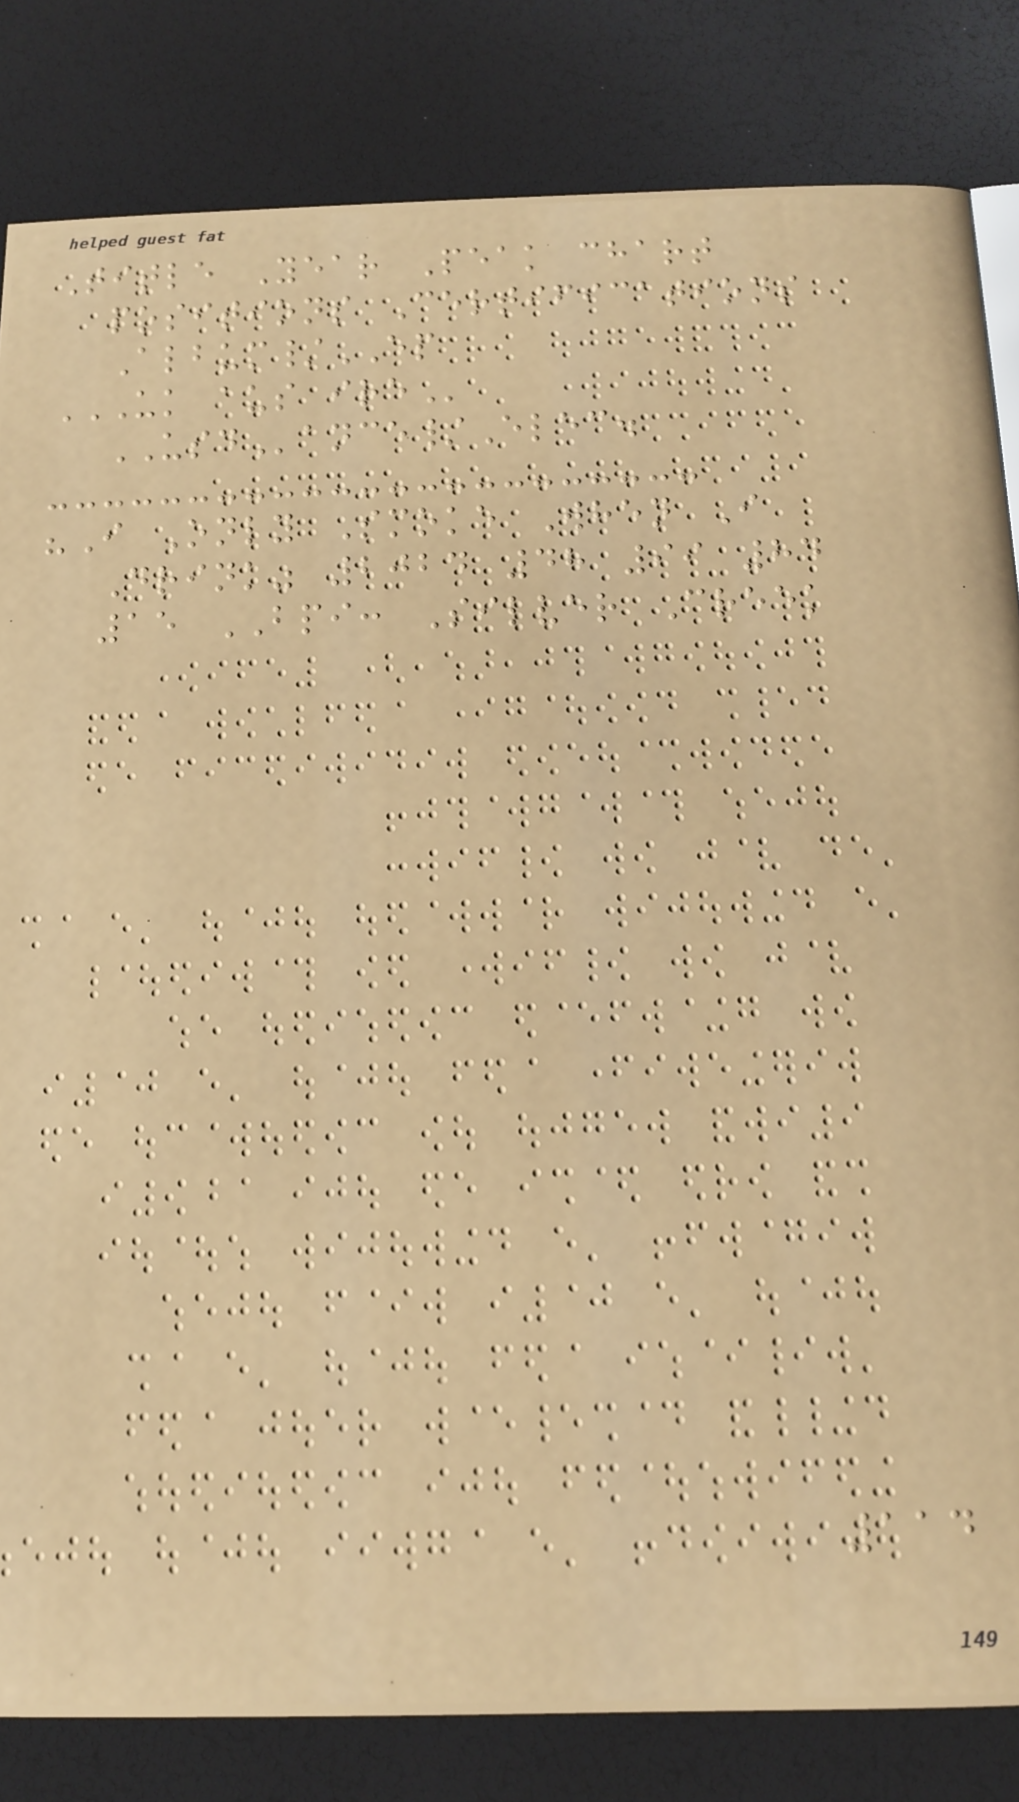Title Year Peak chart
positions Certifications
Album/EP
UK AUS IRE
USDance/Elec.
"I Only Smoke When I
Drink" 2024 48 99 84
15 BPI: Silver Creek
114
